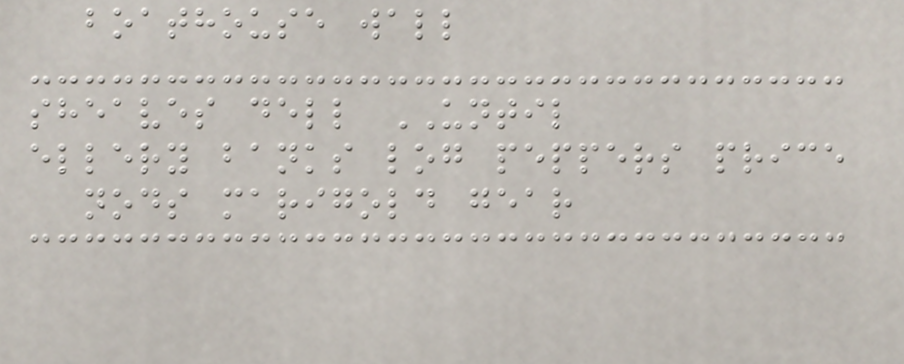boathouse wall
sheaves dell UNTIL
ellery banks log peppers price
nods marigold gear
